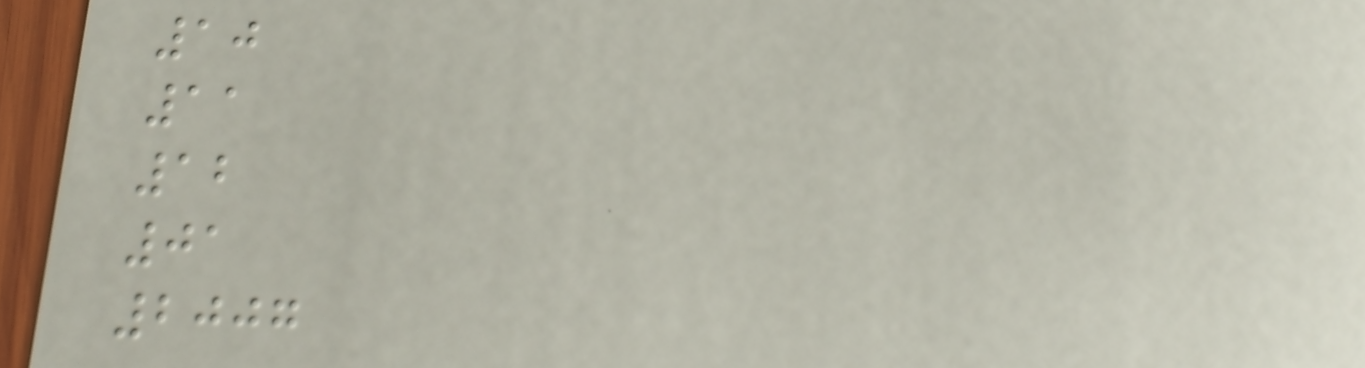10
11
12
01
2007
